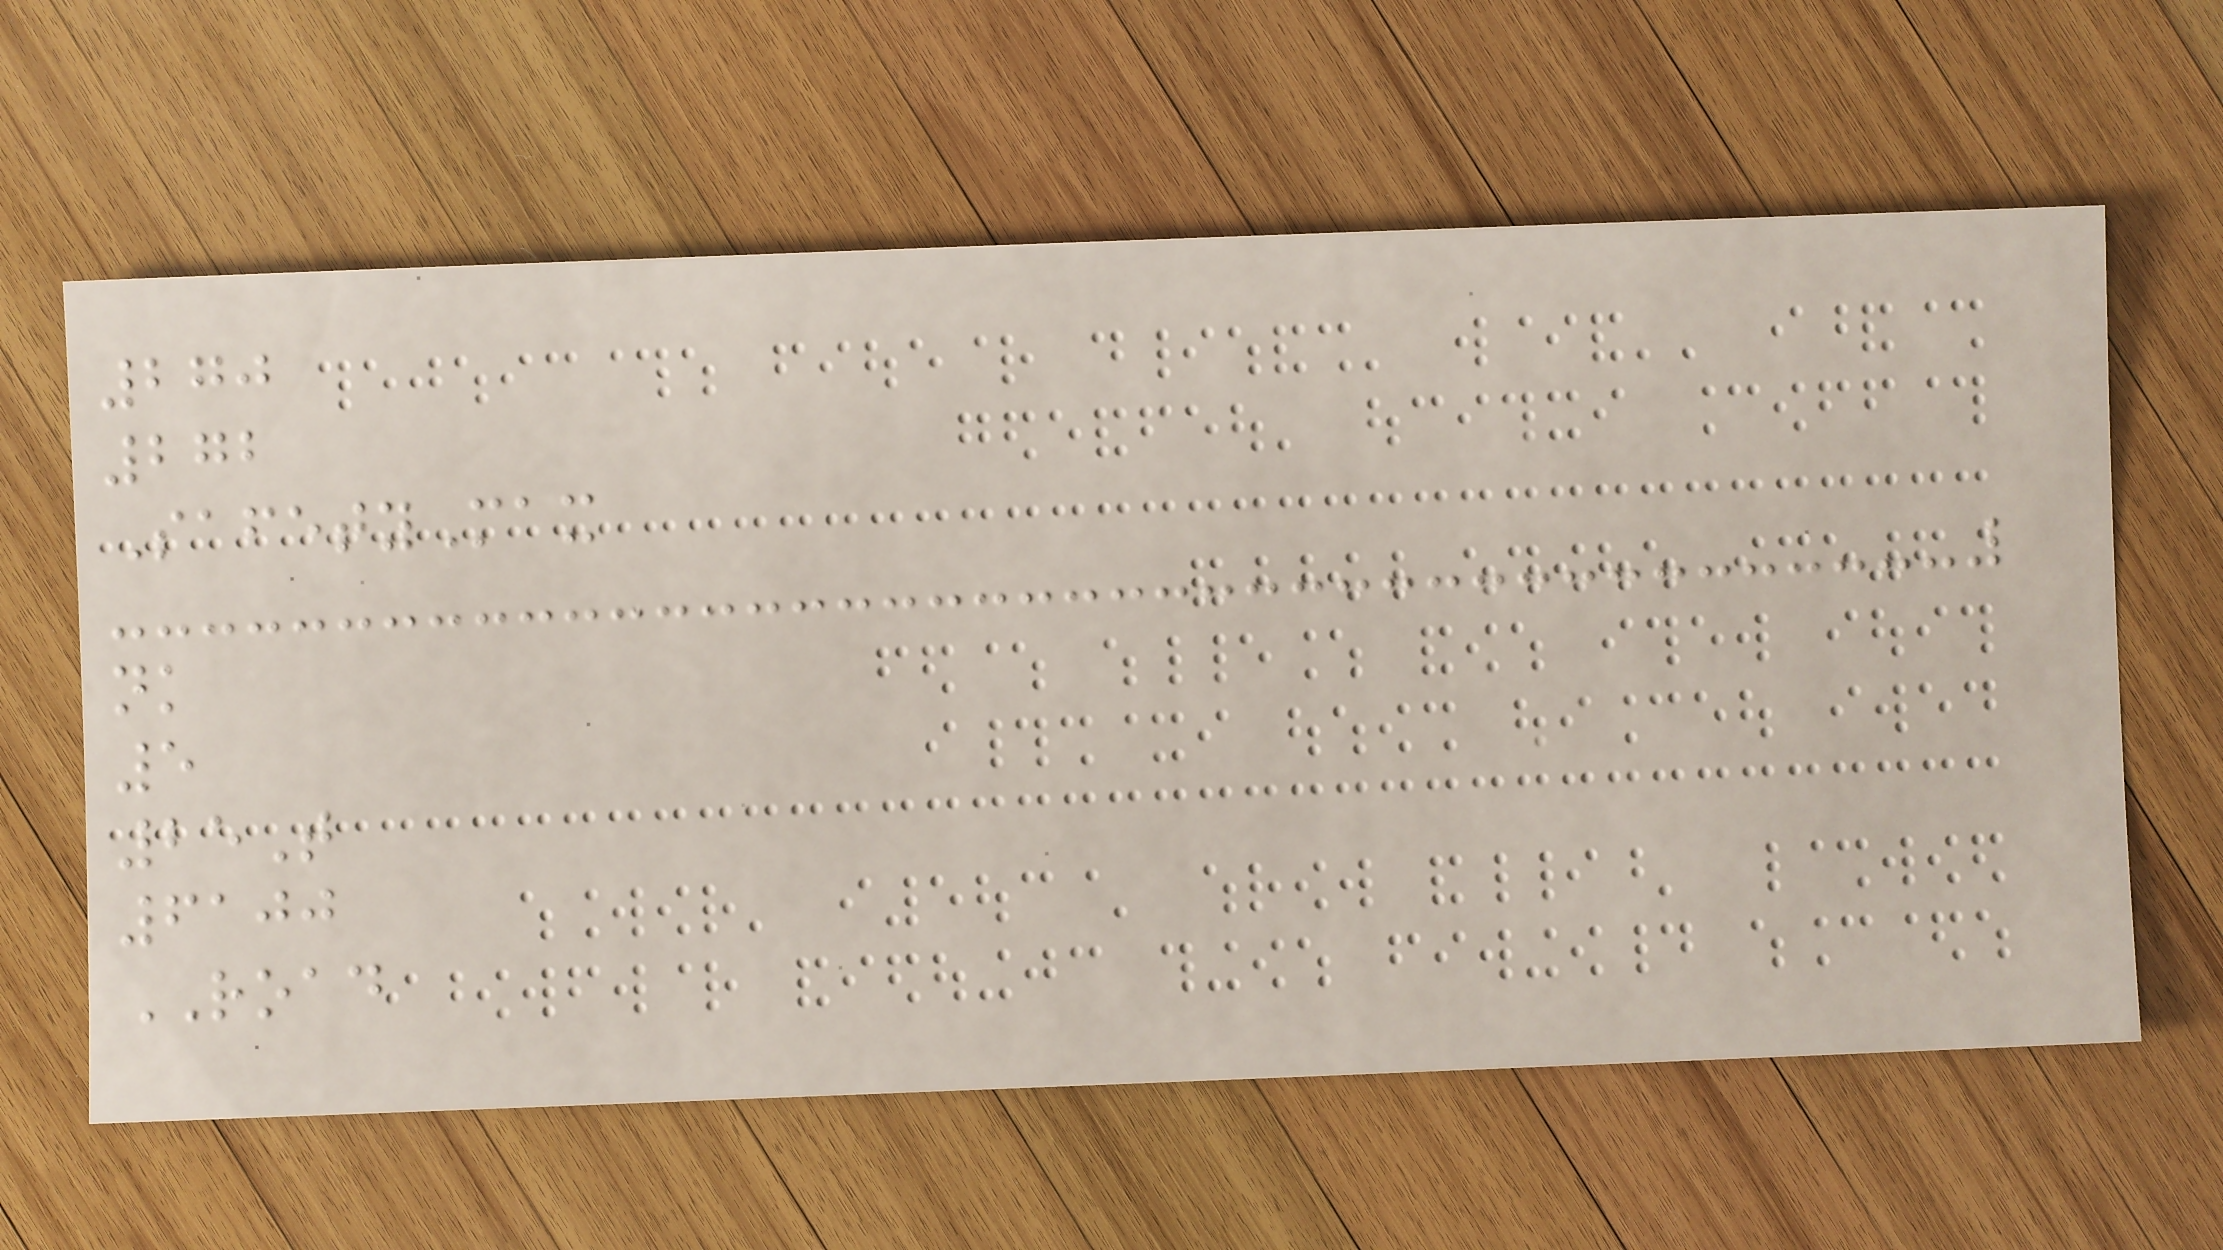270
272
SafetyMax
nk
5
25T
6100
ROAD
